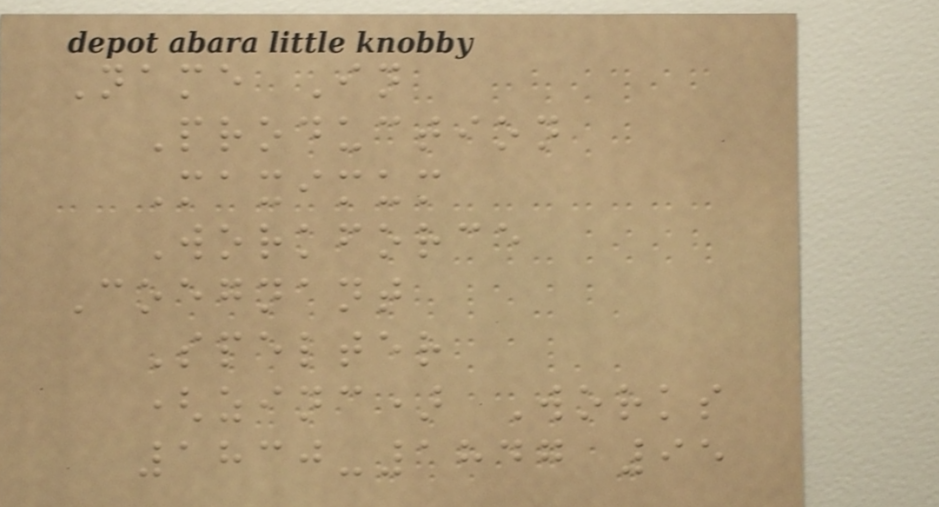Name In
Production
Maximum
Workforce
Coegnant
Spelter
(zinc) Works
1830-1847 95
